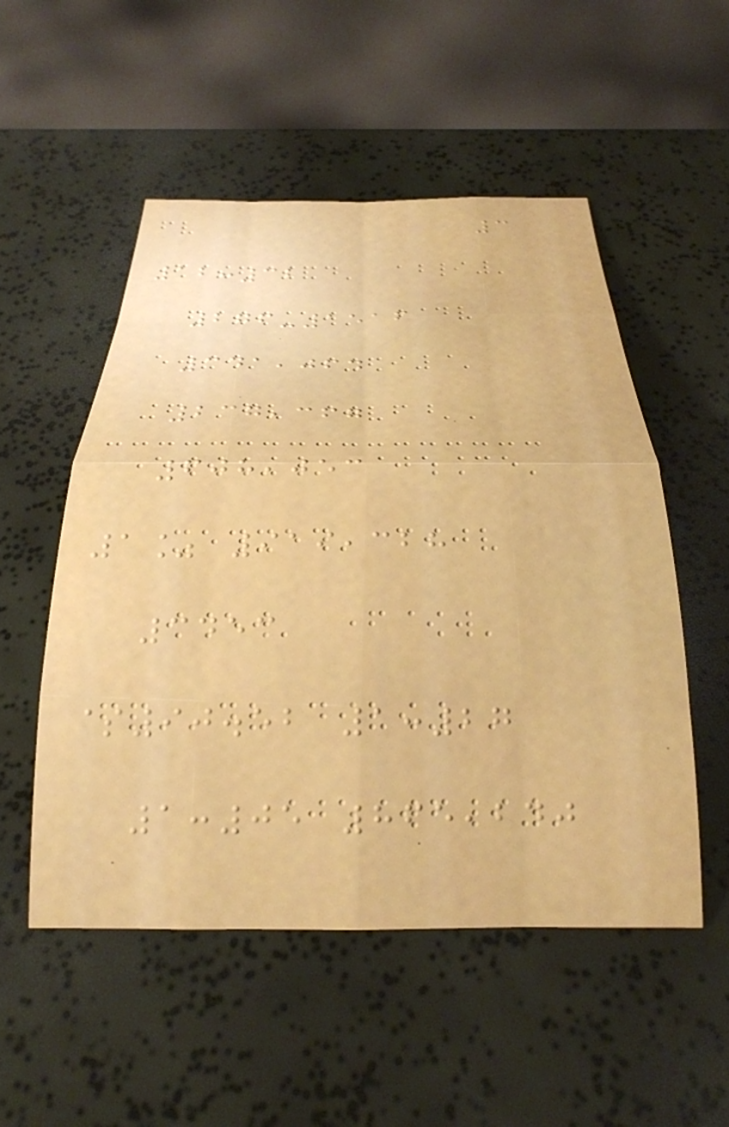3
12:32
276-1516
341,064
237,367
608,053
1% 919,328
3453
$90.52 1:27
1:05 865,240
